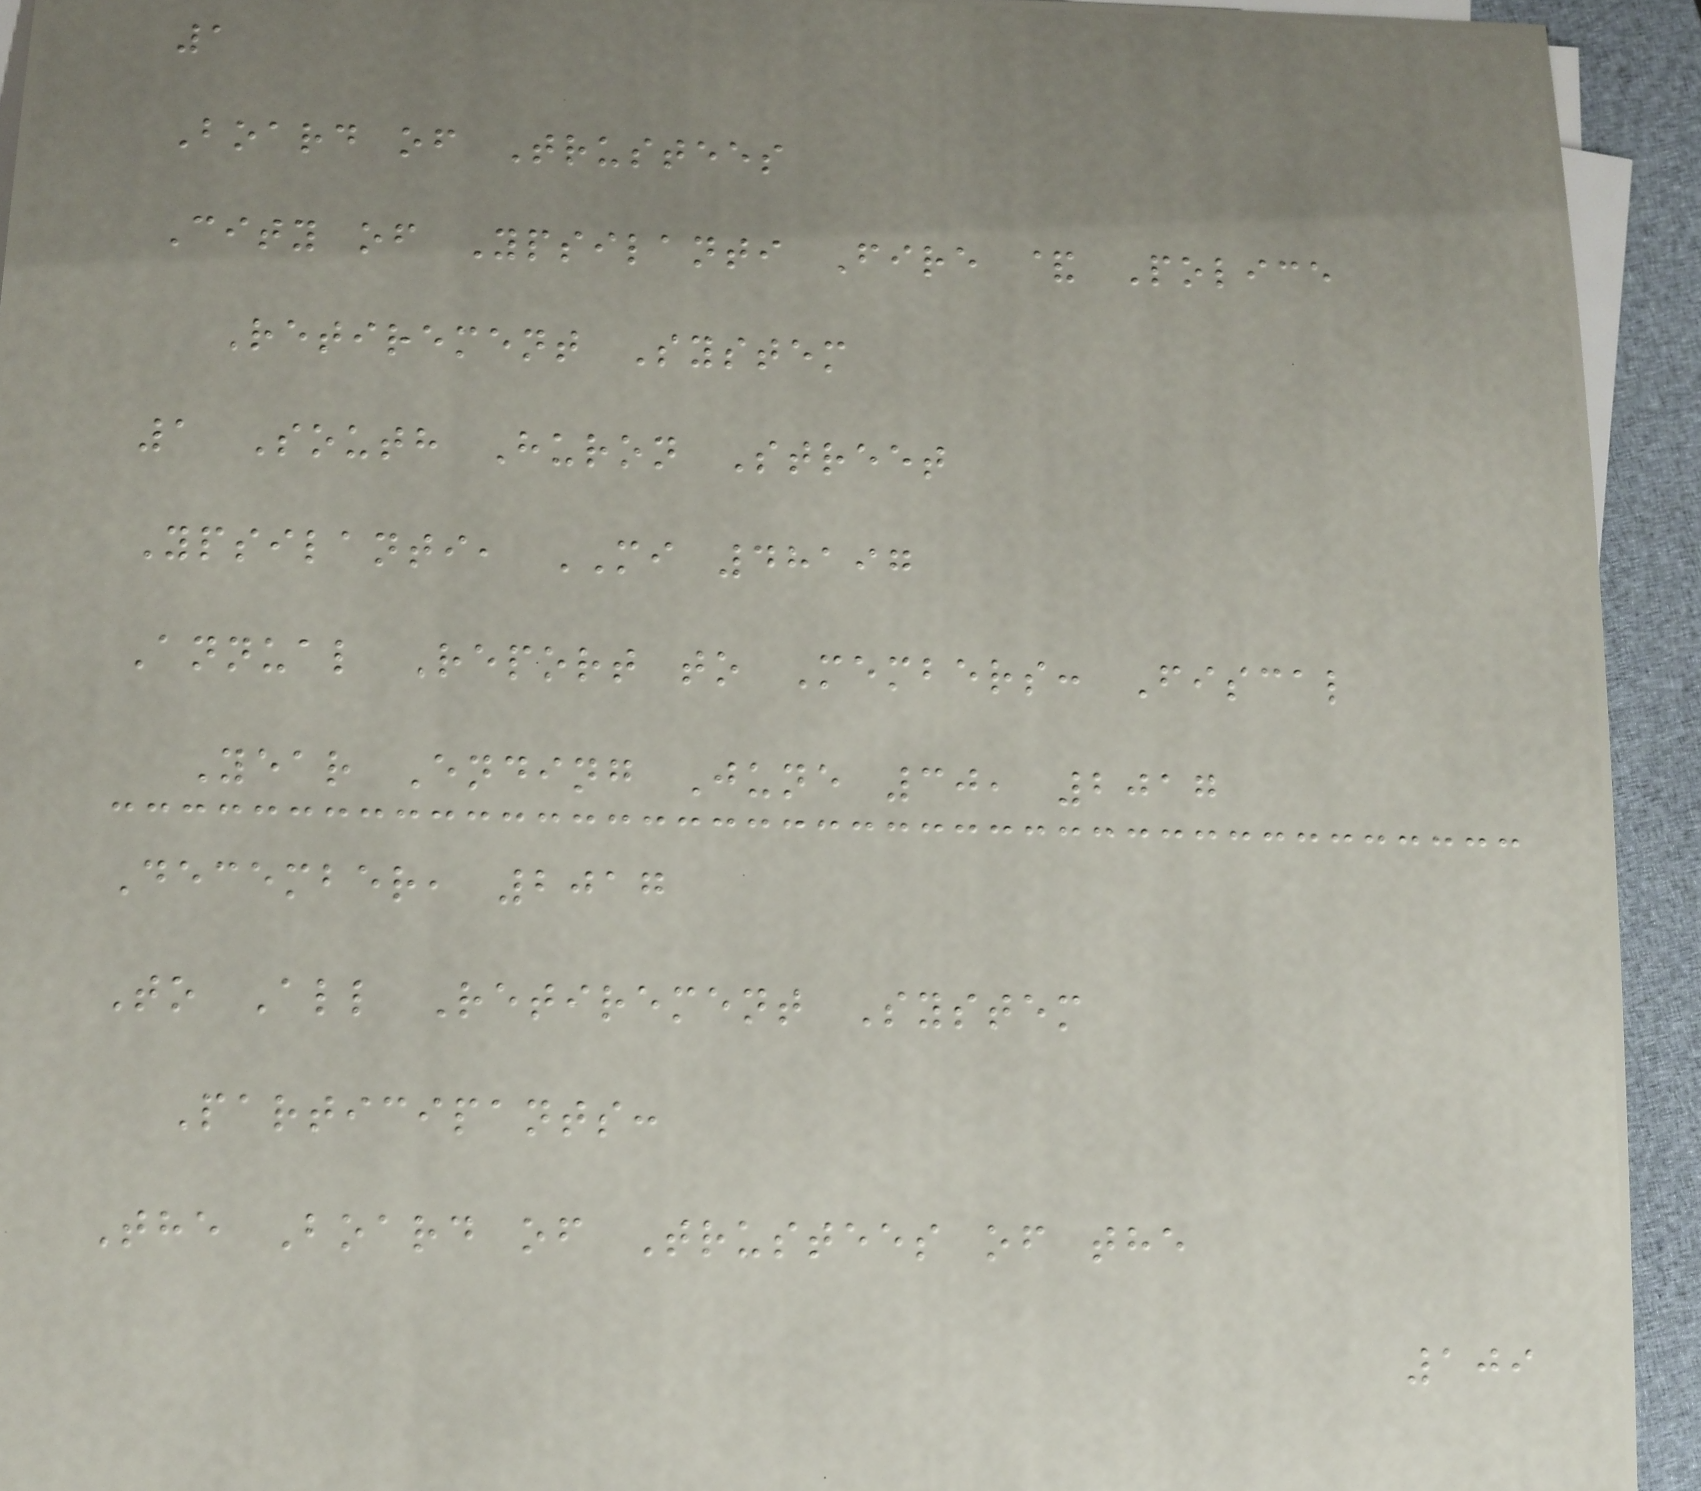1
Board of Trustees
City of Ypsilanti Fire & Police
Retirement System
1 South Huron Street
Ypsilanti, MI 48197
Annual Report to Members: Fiscal
Year Ending June 30, 2017
December, 2017
To All Retirement System
Participants:
The Board of Trustees of the
109
